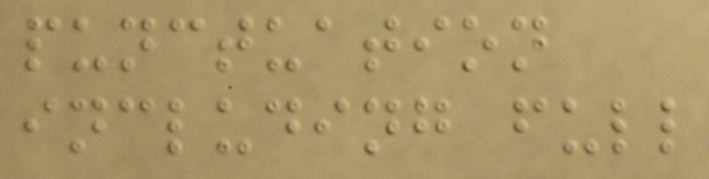punctuation
including full
